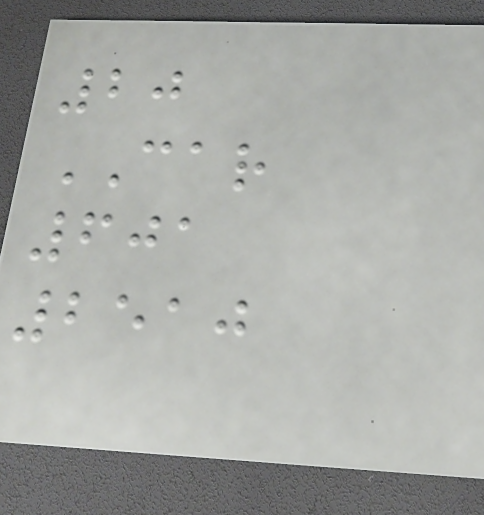20
CAR
601
2510
